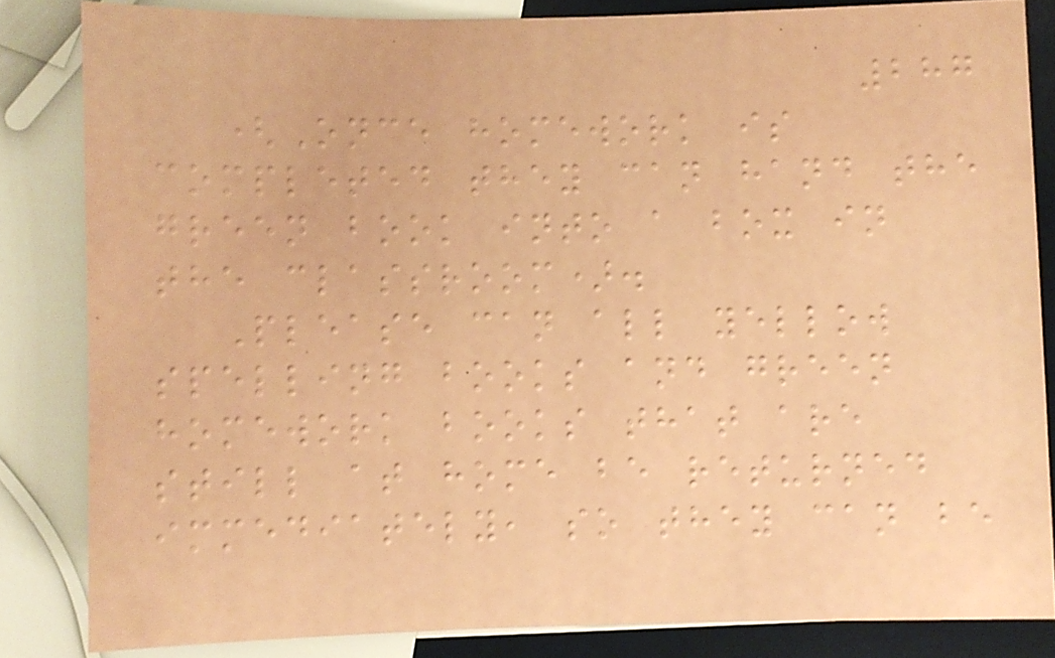287
(Once homework is
completed they can hand the
green book into a box in
the classroom).
Please can all yellow
spelling books and green
homework books that are
still at home be returned
immediately, so they can be
